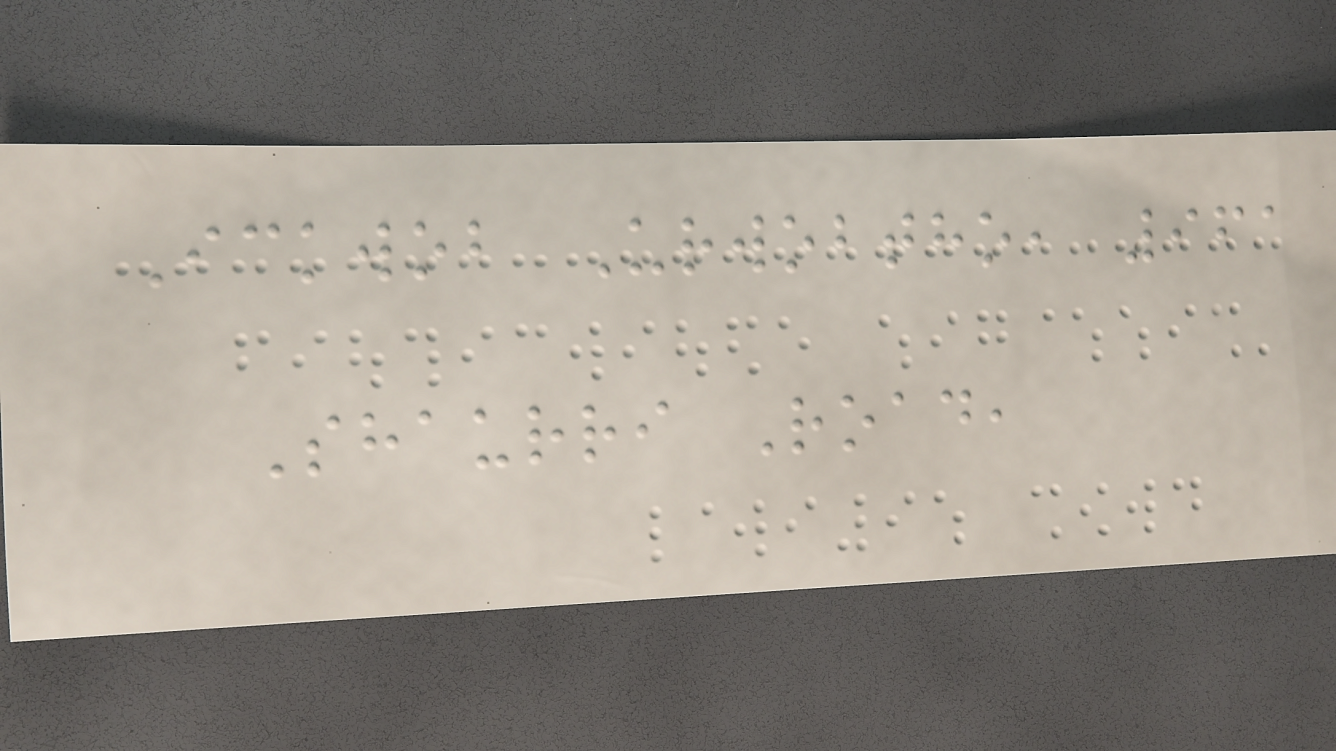Ickwob Urwobtho, 961
Shaurri Road,
